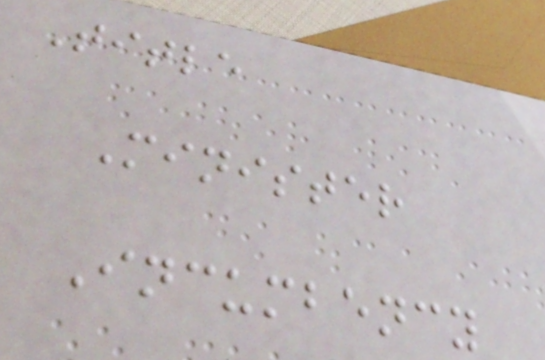Title
Minister
Incumbency
